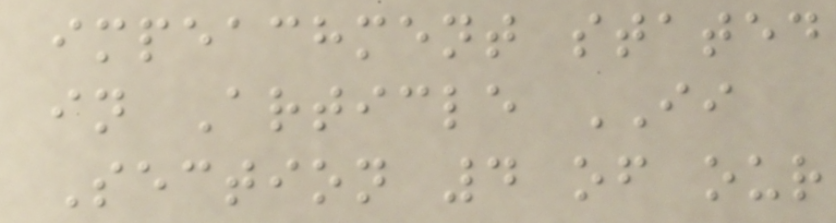impeachment stated
in Article II
Section 4 of our
